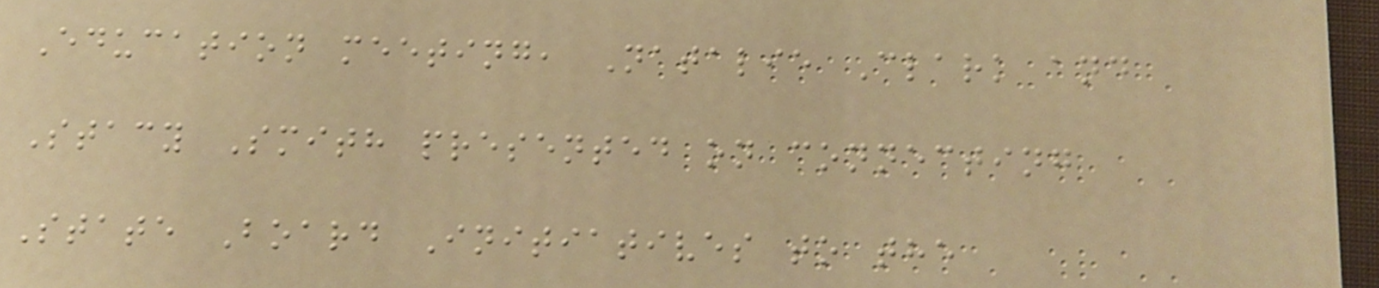Education meeting, Natalie Clark and
Stacy Smith presented on connecting
State Board Initiatives to the
